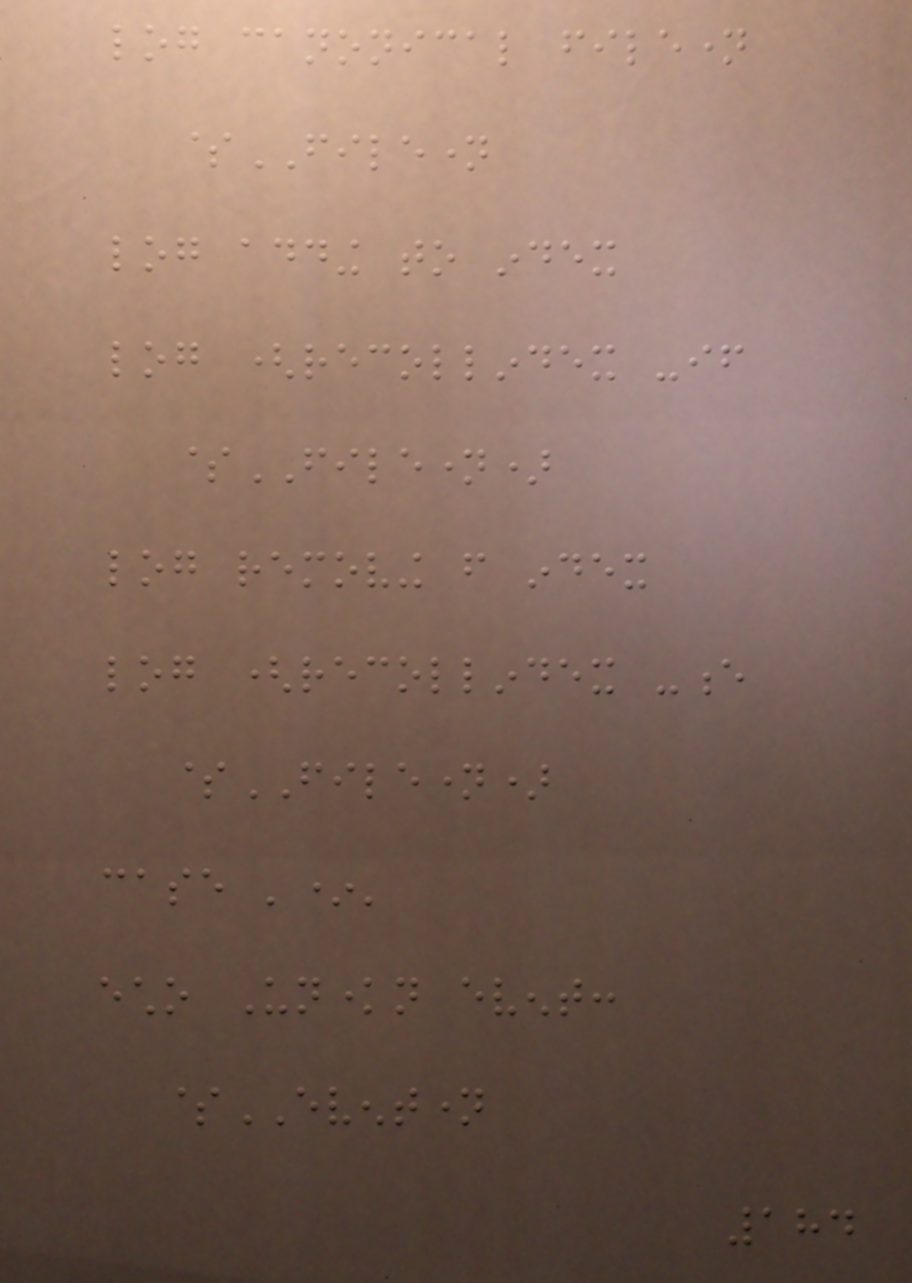log canonical filename
$FILENAME
log adding to index
log (recollindex -if
$FILENAME)
log removing from index
log (recollindex -e
$FILENAME)
case '*'
echo Unknown event:
$EVENTNAME
184
